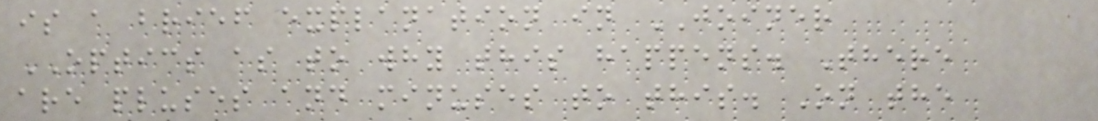is a brief explanation in JOINER
OPTICS as to why this happens. There
are pluses and minuses to this. On the
